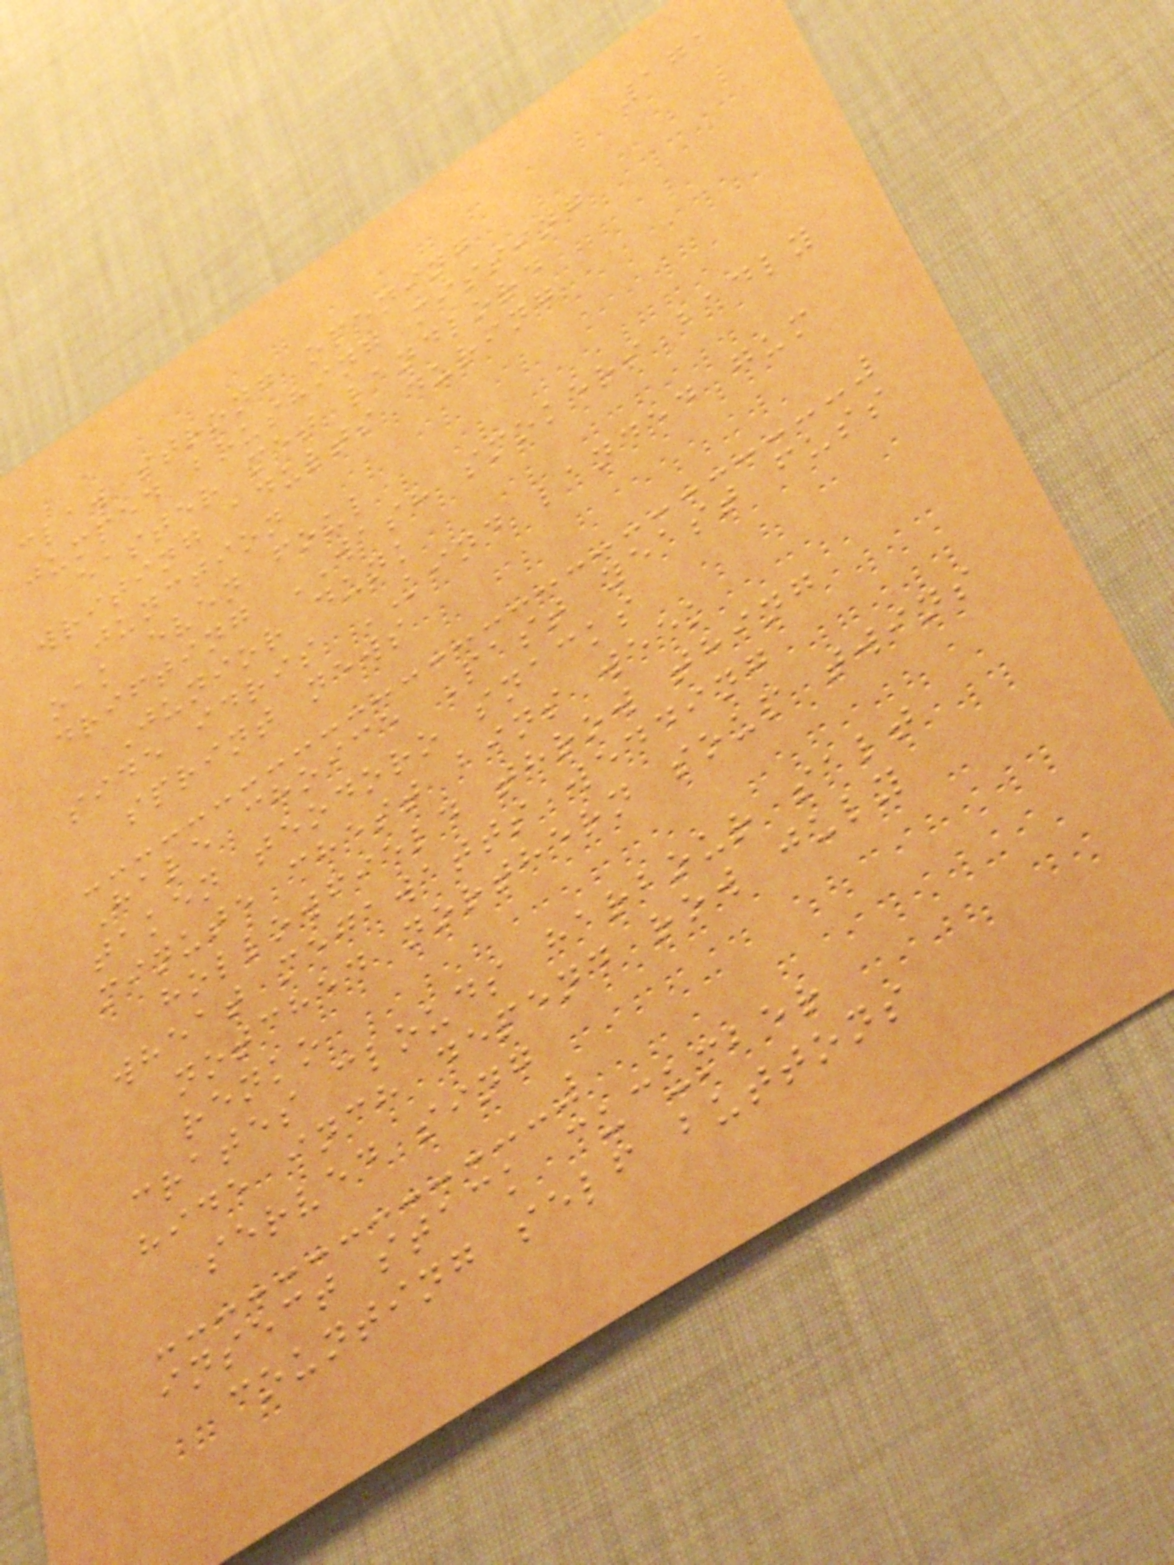171
claw strong opening
jumped brushing missing
easter met landlord
writing adults during
junction
oak even foul
drifting WASH smokers badly
Junior dunk
side idris KIND landed gum
sprint news
Hale choice Past yeast fuss
taken teodoro snacks
minute chest bins week
hollowfield throw thing
wheat megawatts wedding
notched northern soup twins
renko
crates clouds harbour salt
hide inch depend row july
served sing
insect stack cucumber
counting self buttons
